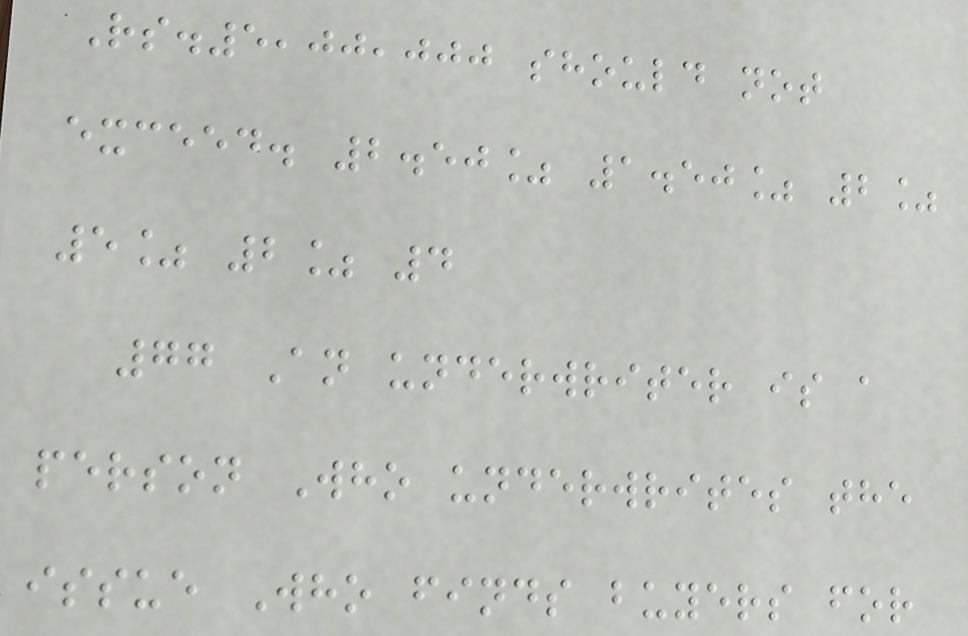Rs.5,00,000 should not
exceed. 2.50% 1.50% 2%
5% 2% 4
77 An underwriter is a
person Who underwrites the
issue Who finds buyers for
